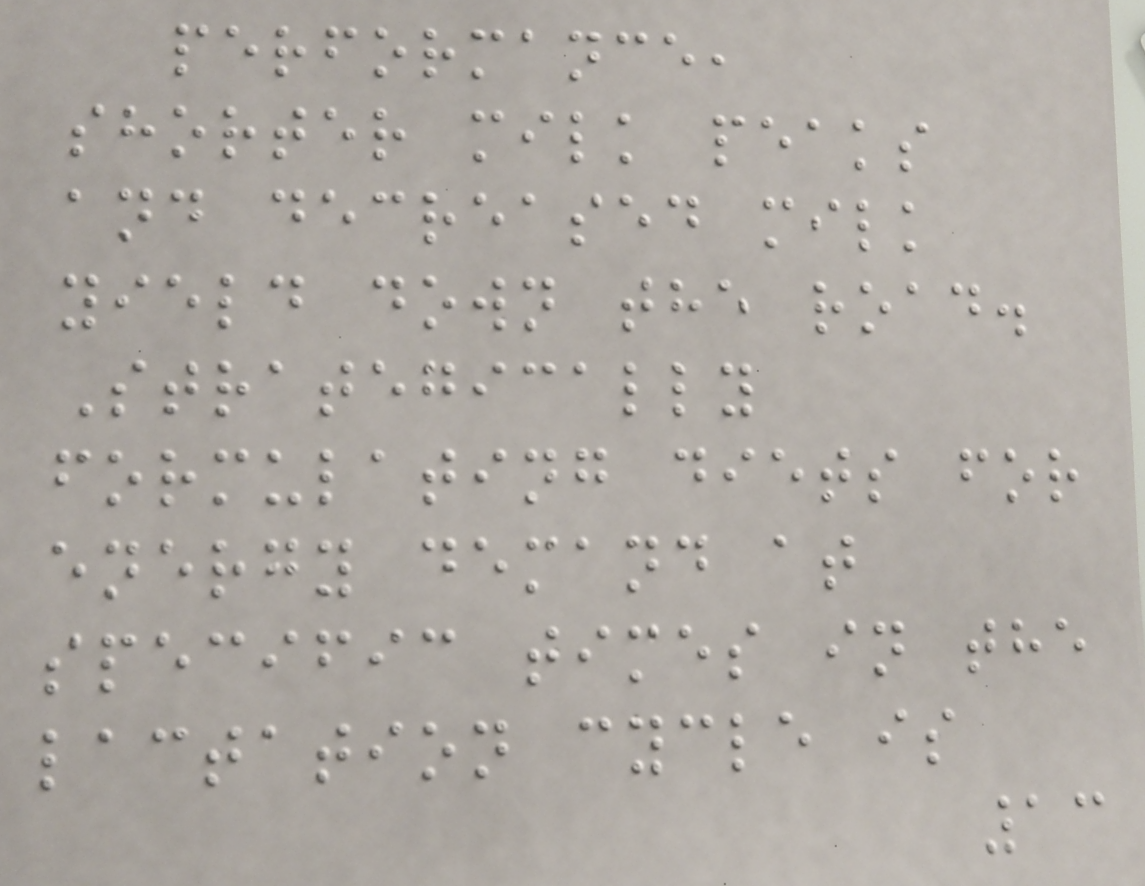performance,
shorter milk peaks
and decreased milk
yield down the road.
Strategically
formulating diets for
energy demand at
specific times in the
lactation cycle is
13
